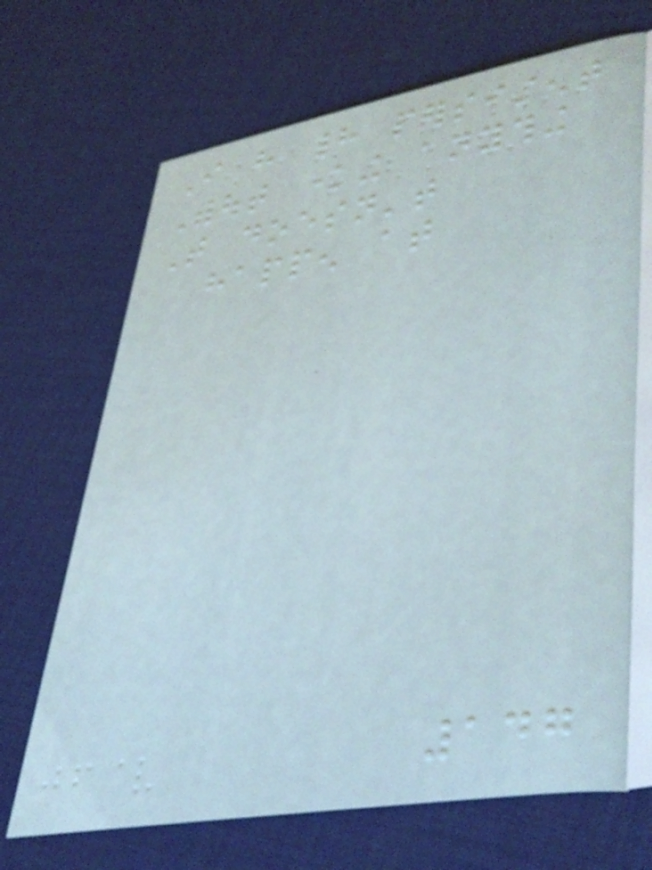I have had persistent
Without knowing anything
That doesn't
happen at
147
